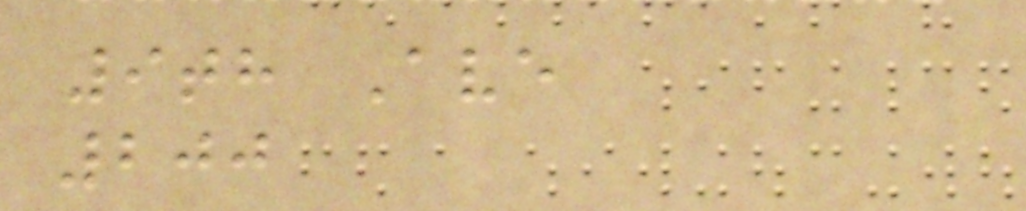9th Ave
200
